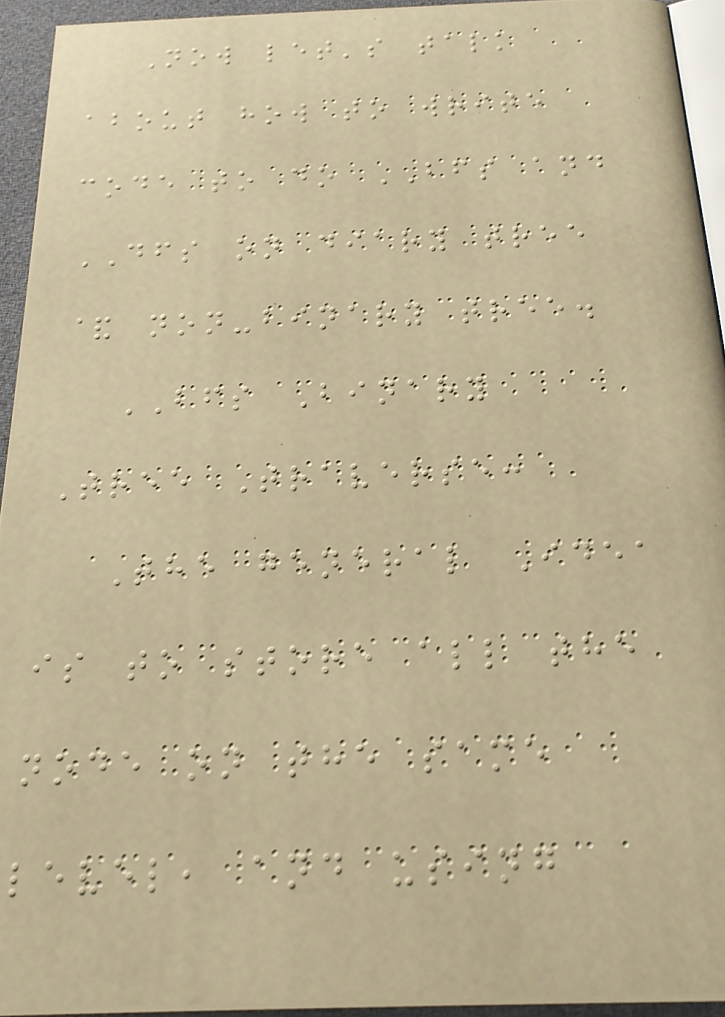Now let's talk
about how to write
code to do BFS and
DFS on diary tree
& non-binary tree.
BFS Binary
Tree Traverse:
The general Idea
is to store all the
node on the same
level, and using
